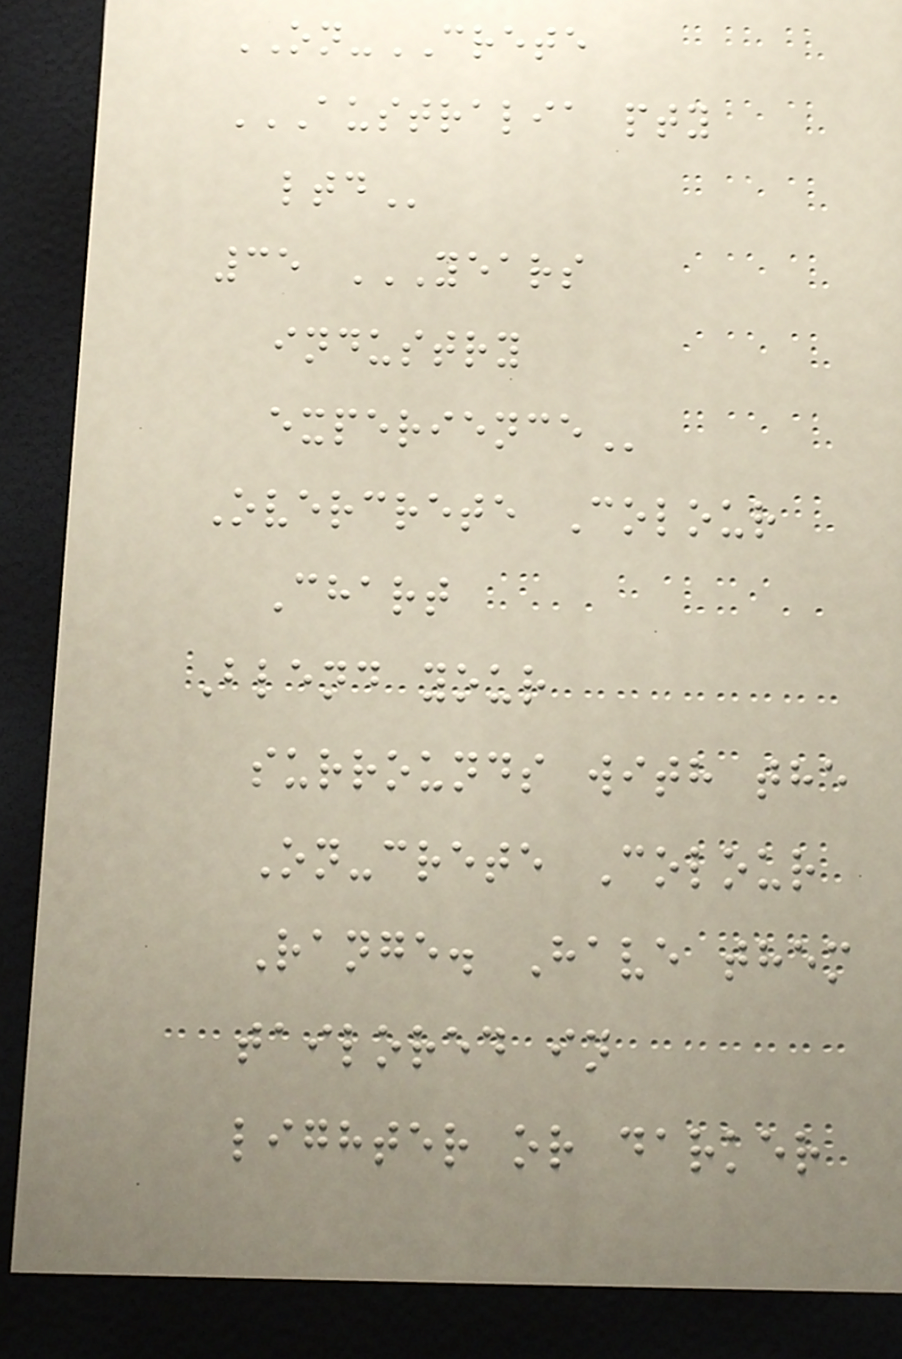ON-CRETE
AUSTRALIA PTY
LTD
35 YEARS
INDUSTRY
EXPERIENCE
Overcrete Colour
Chart
Blend your
surrounds with the
On-crete Colour
Range. Have them
tailored in
lighter or darker
